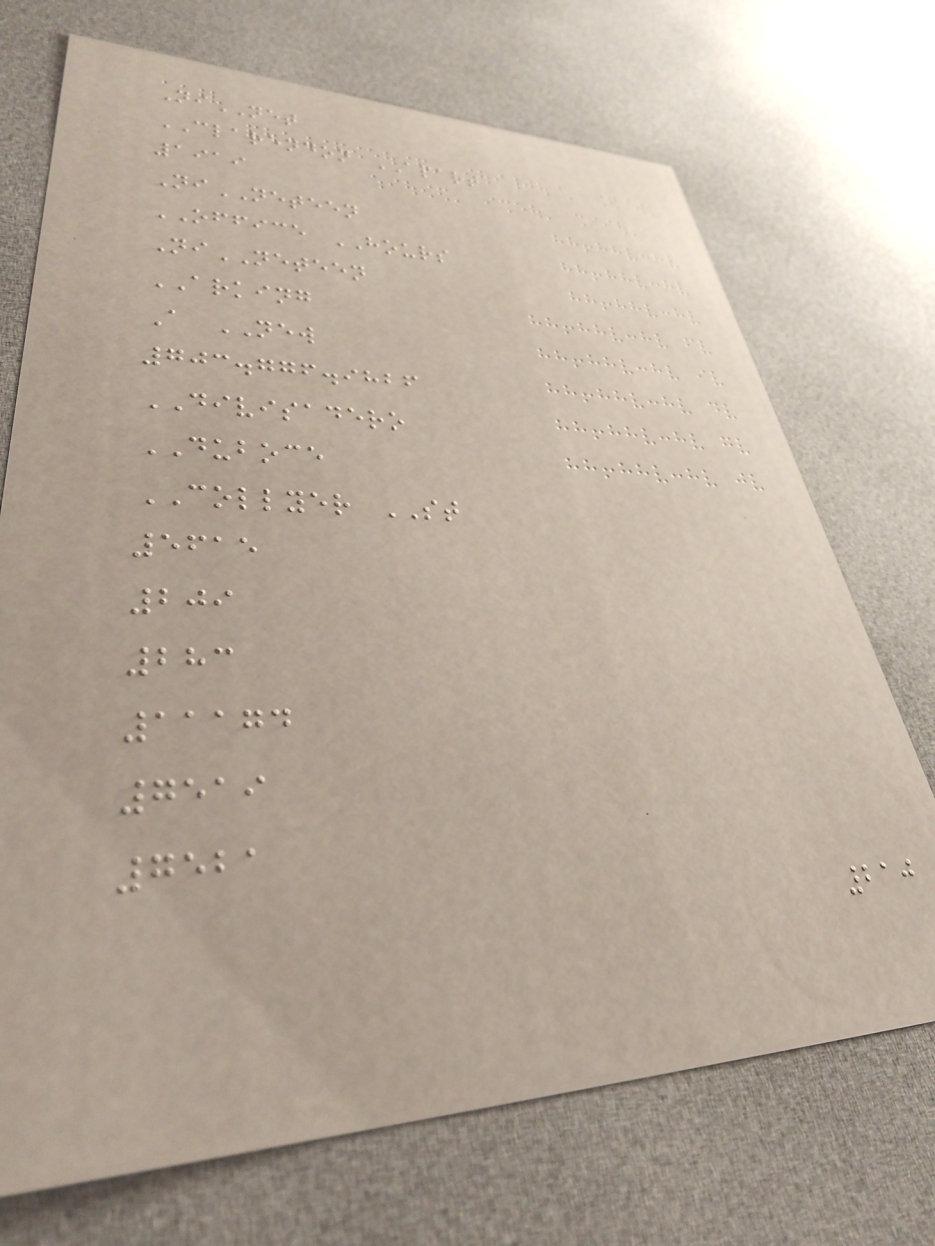NiNET
CLARENDON APART
1919
NiNETEEN
OFFICE HOURS
NiNETEEN
ARKING
A NEW
703.776.9826
DIVISADERO
DUBOCE
COLLYER ST
5615
209
283
11174
7519
7521
210
